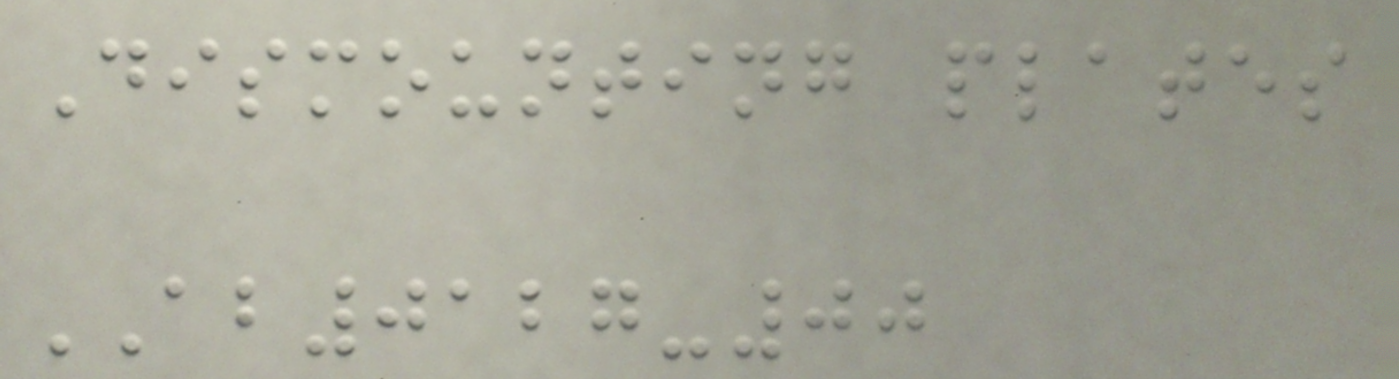Dismounting plates
AB0127-00
